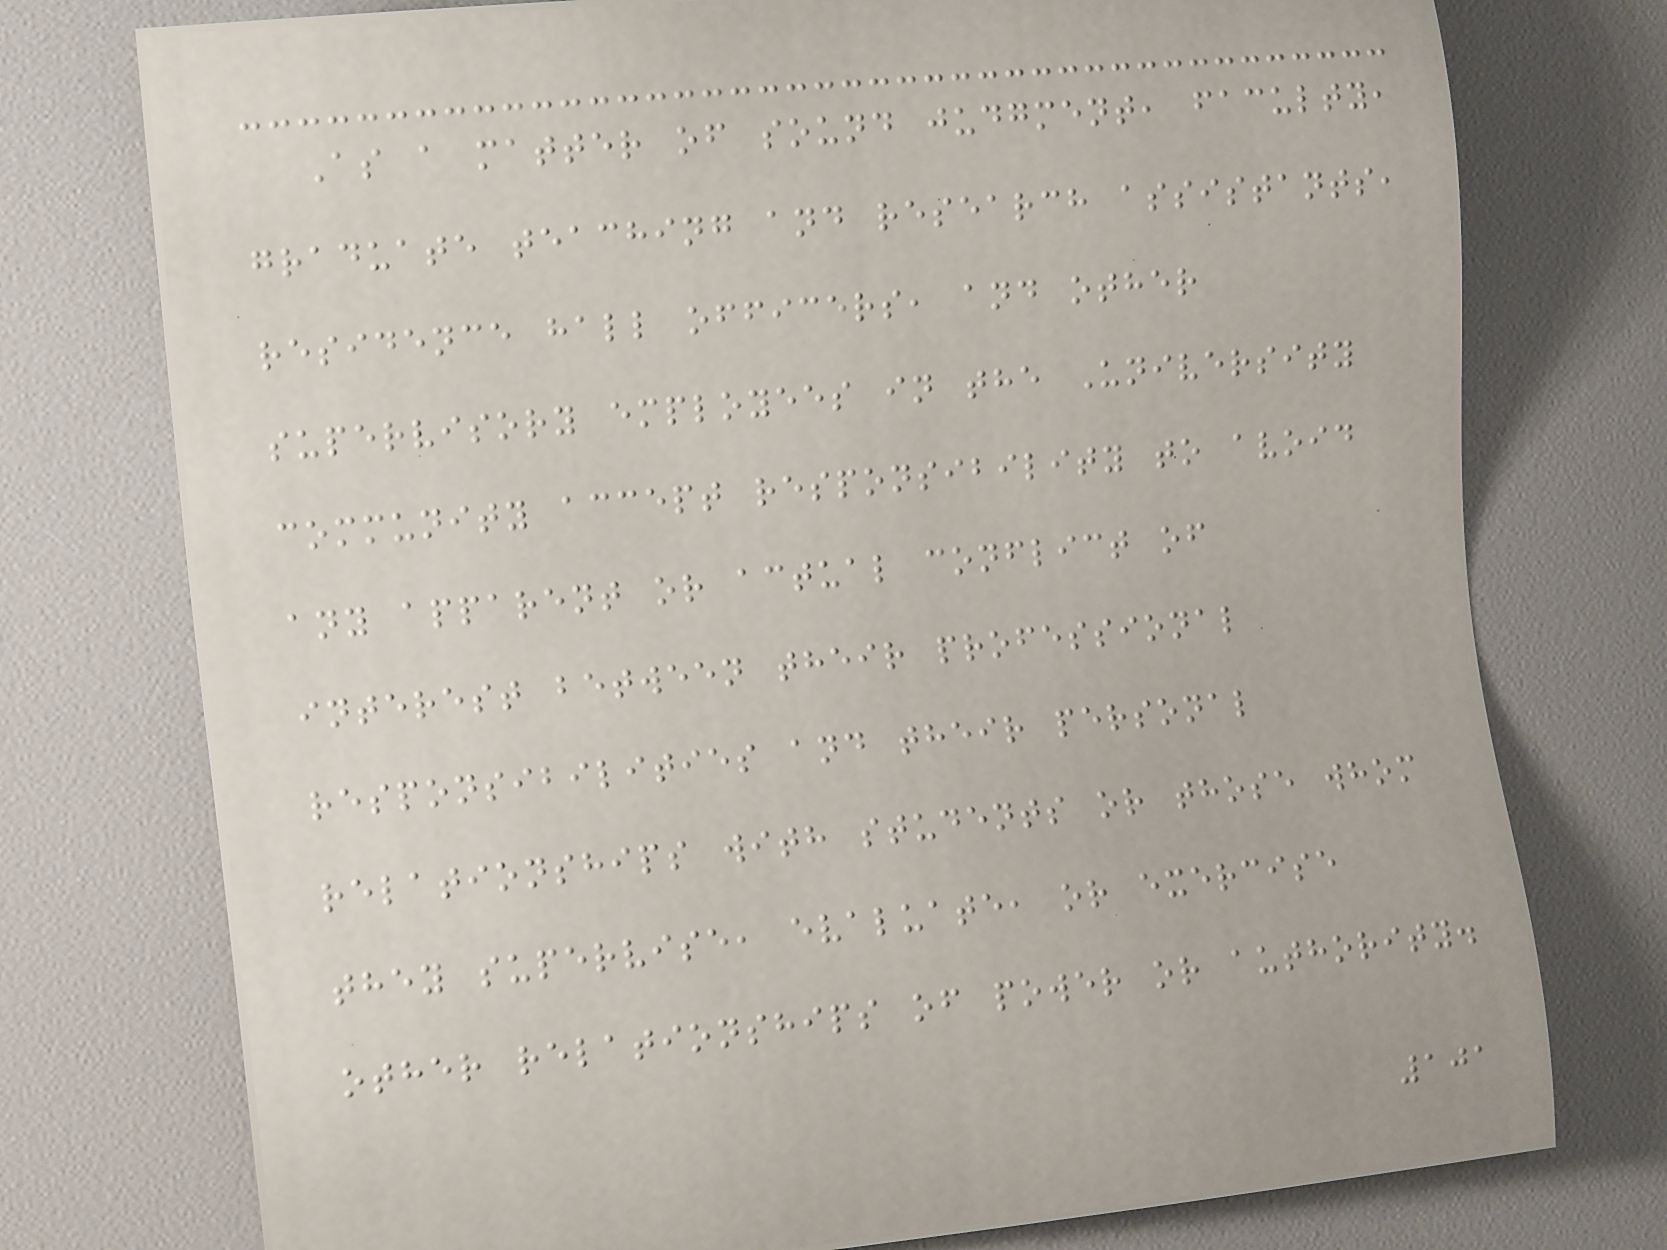As a matter of sound judgment, faculty,
graduate teaching and research assistants,
residence hall officers, and other
supervisory employees in the University
community accept responsibility to avoid
any apparent or actual conflict of
interest between their professional
responsibilities and their personal
relationships with students or those whom
they supervise, evaluate, or exercise
other relationships of power or authority.
101
